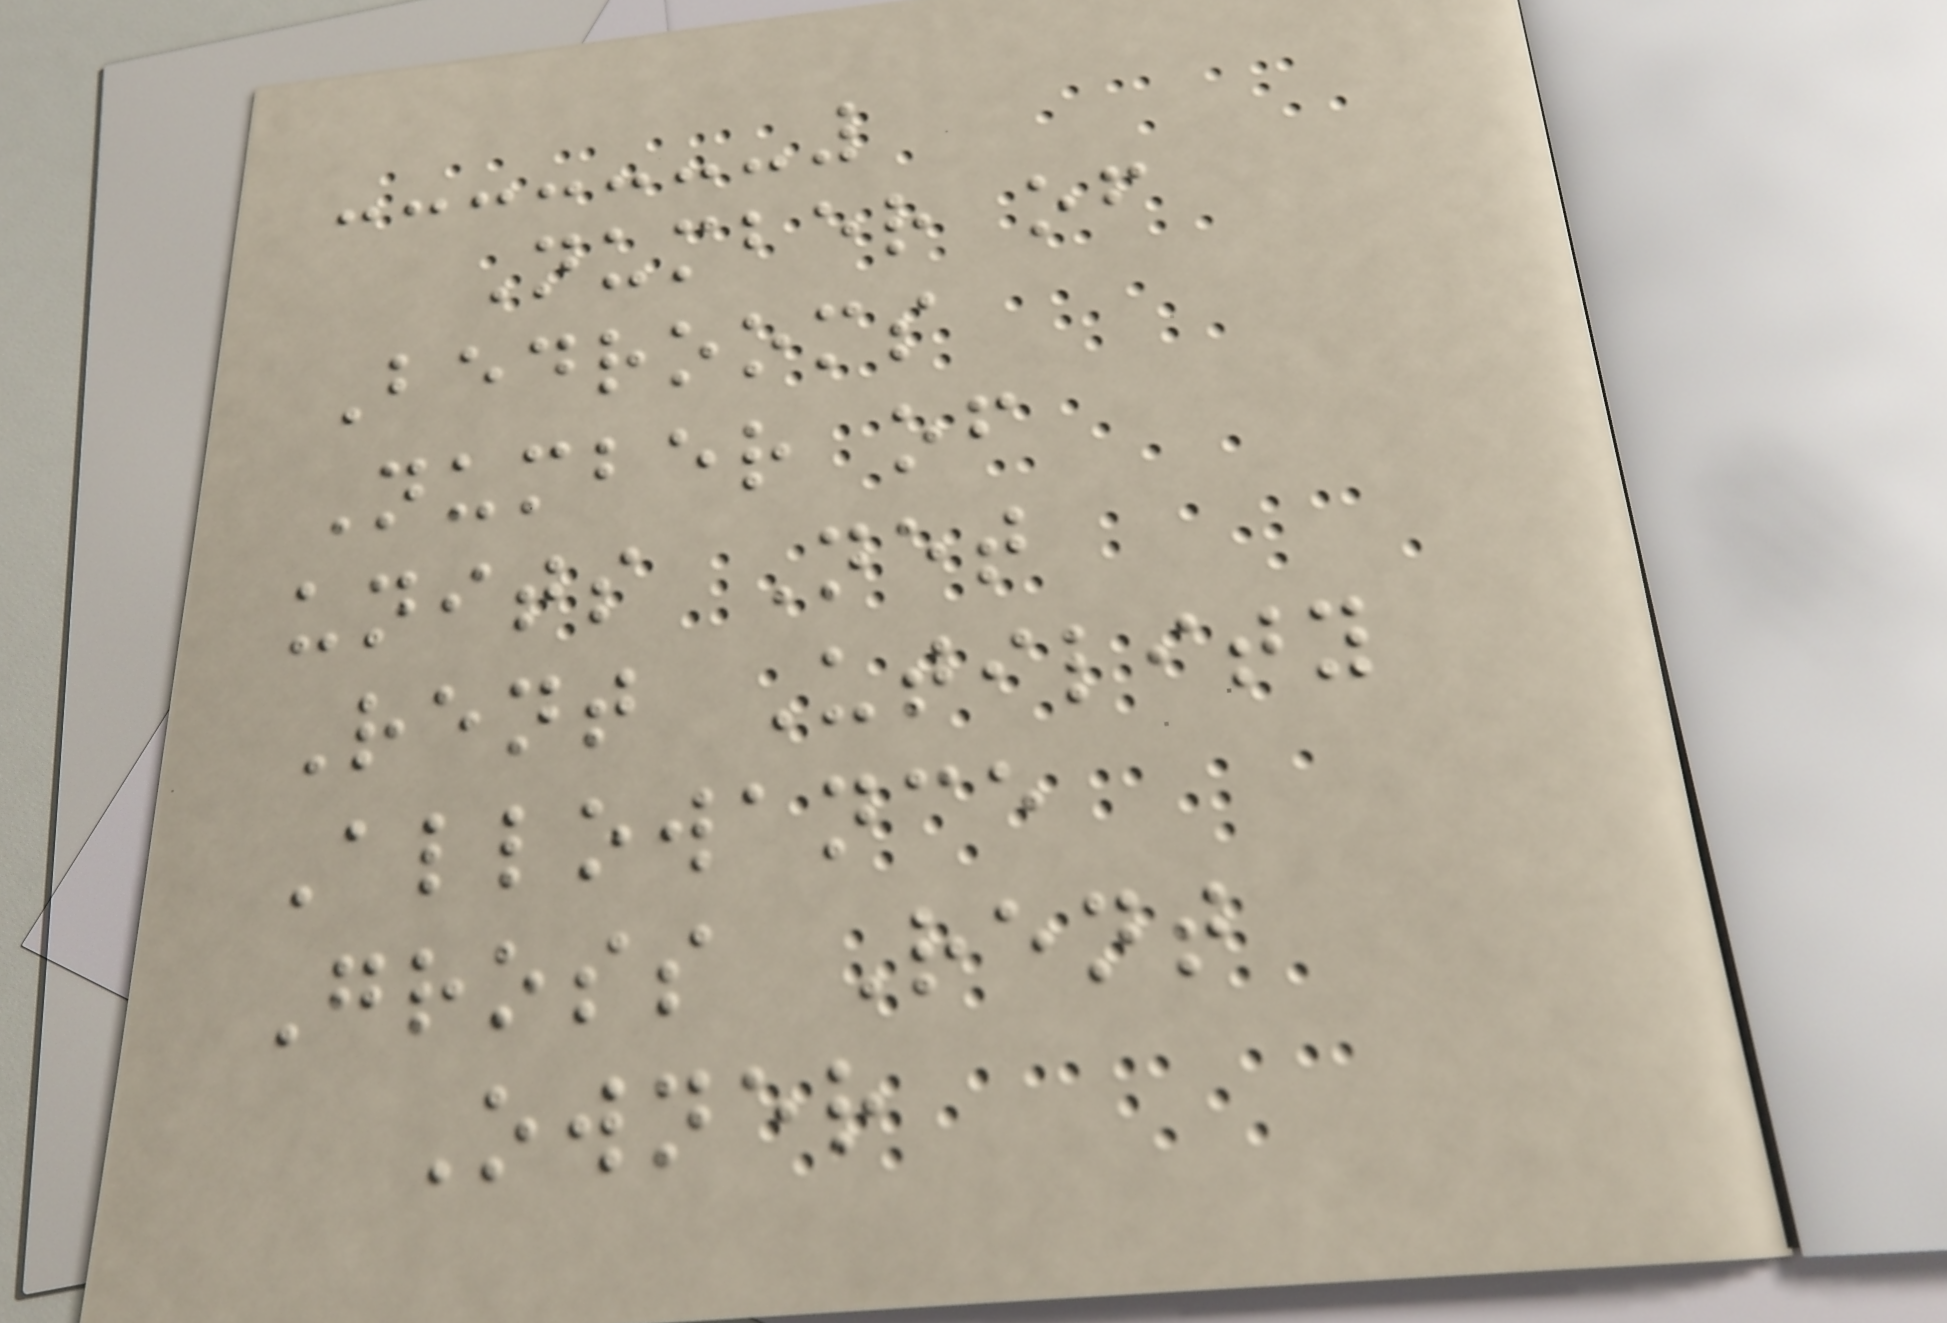Number of
Bedrooms
Number of
units Net
Rent Utility
Allowance
Gross Rent
Owner
